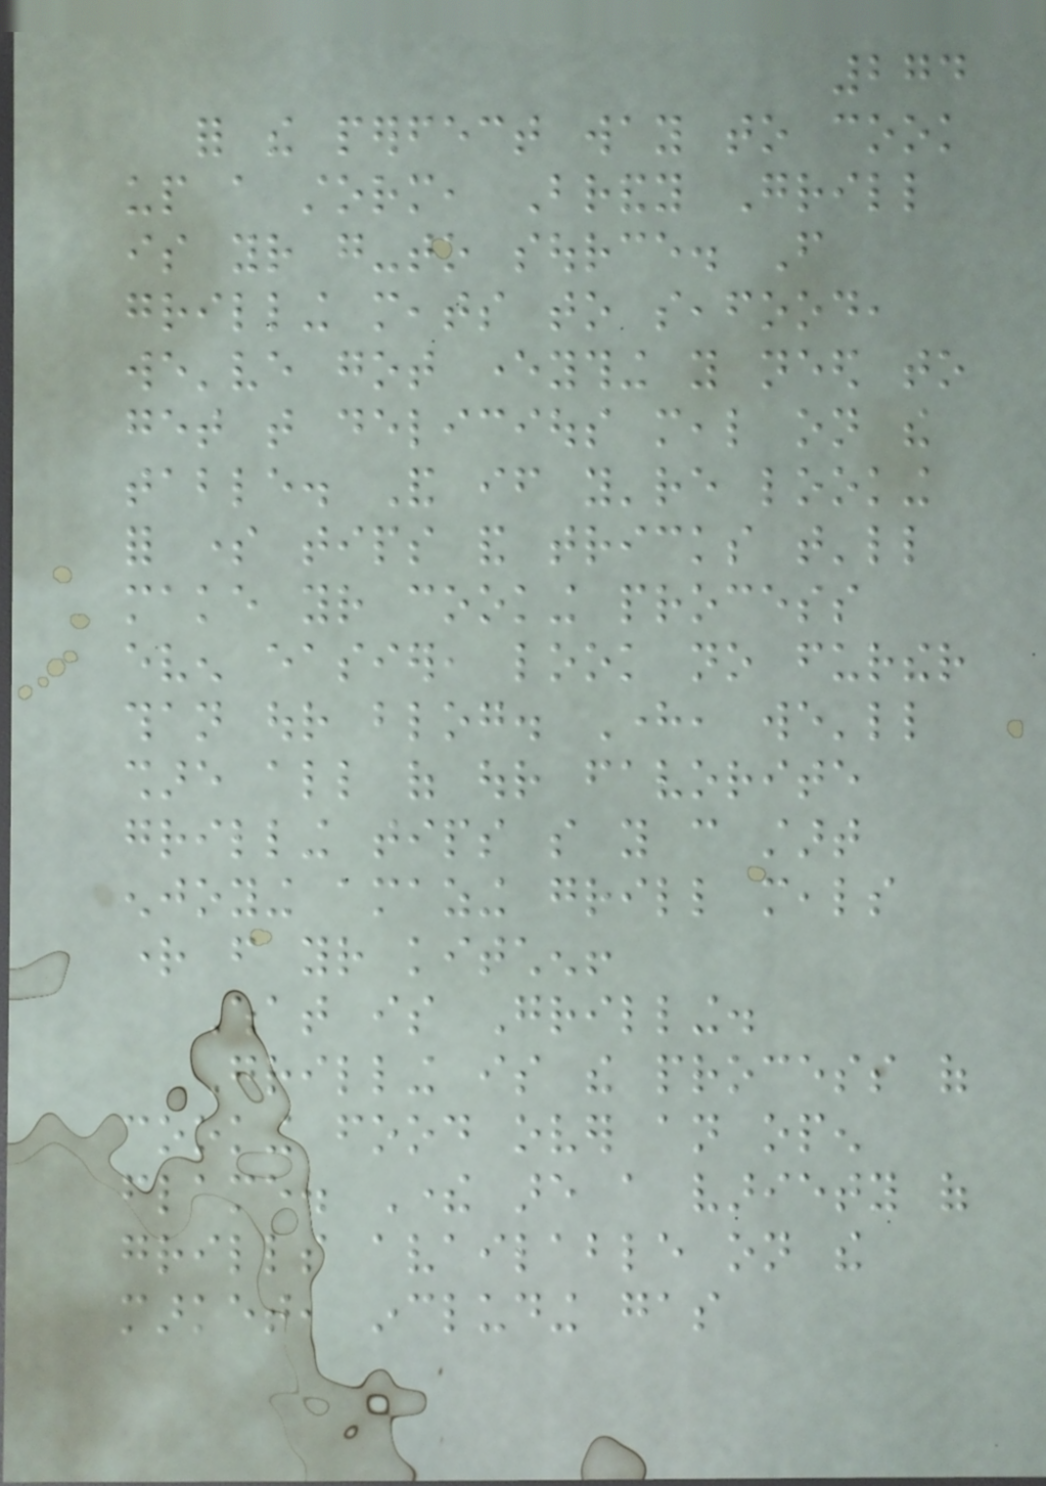274
for the perfect way to cook
up a storm, Brandy Grill
is your go-to source. From
grilling meats to seafood,
we've got everything you need to
get that delicious meal on the
table. And if you're looking
for some tips and tricks that'll
make your cooking process
even easier, look no further
than our blog. Here, we'll
share all of our favorite
grilling tips so you can start
enjoying amazing grill meals
right from your kitchen!
What is Grilling.
Grilling is the process of
cooking food over an open
flame. There are a variety of
grills available on the
market, including gas
